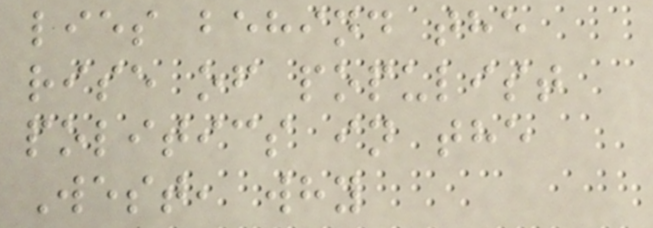lies behind the
rise of populist
politics in the
West, why
